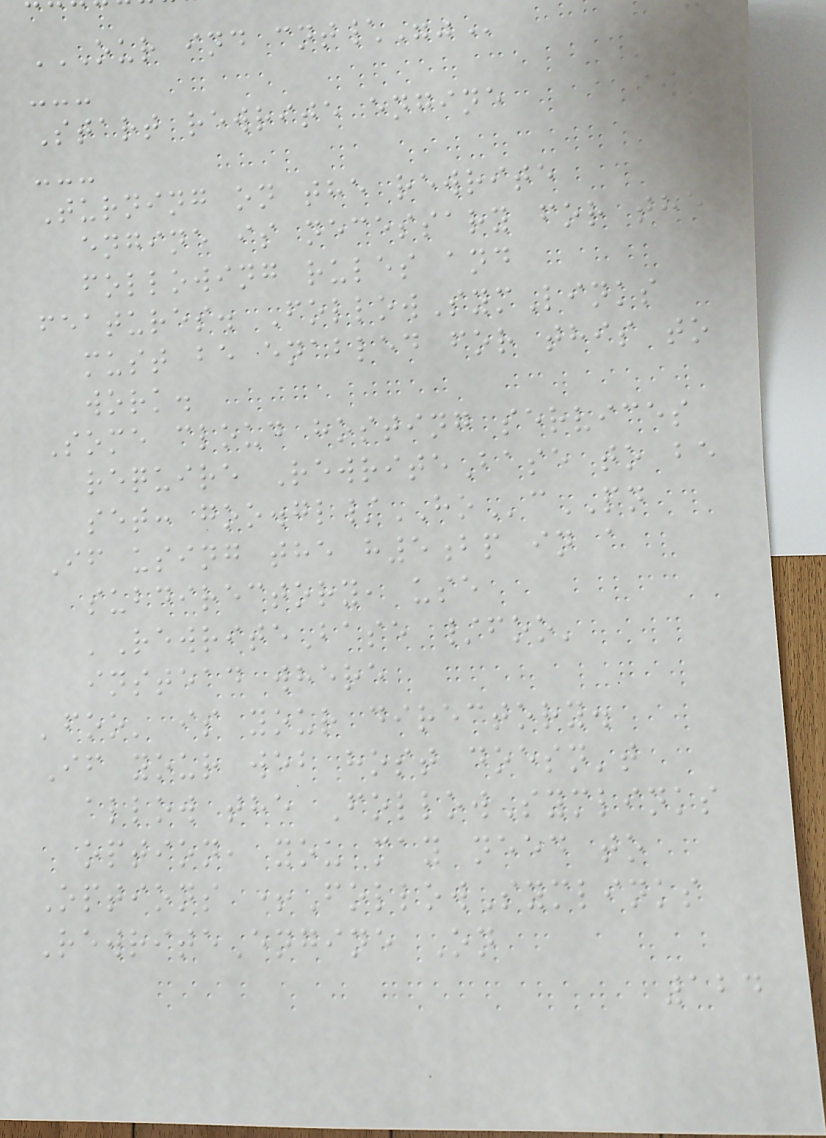OUR IND CNT\""
---
Start rewrite engine
---
Turning on the rewrite
engine is necessary for the
following rules and
features. FollowSymLinks
must be enabled for this to
work.
Some cloud hosting services
require RewriteBase to be
set: goo.gl/HOcPN
If using the h5bp in a
subdirectory, use
'RewriteBase /foo'
instead where
'foo' is your directory.
If your web host doesn't
allow the FollowSymlinks
option, you may need to
Options +FollowSymlinks
RewriteEngine On
124
